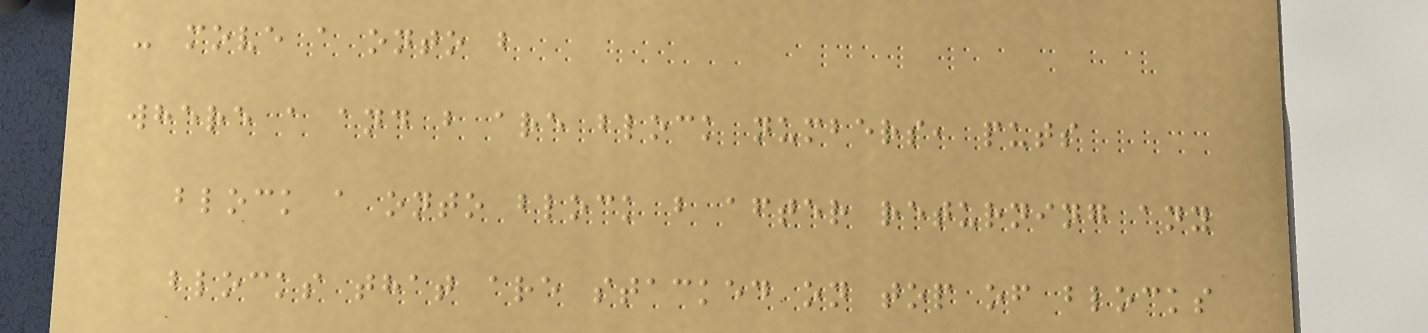- move a onto b
where a and b are block numbers, puts
block a onto block b after returning any
blocks that are stacked on top of blocks
